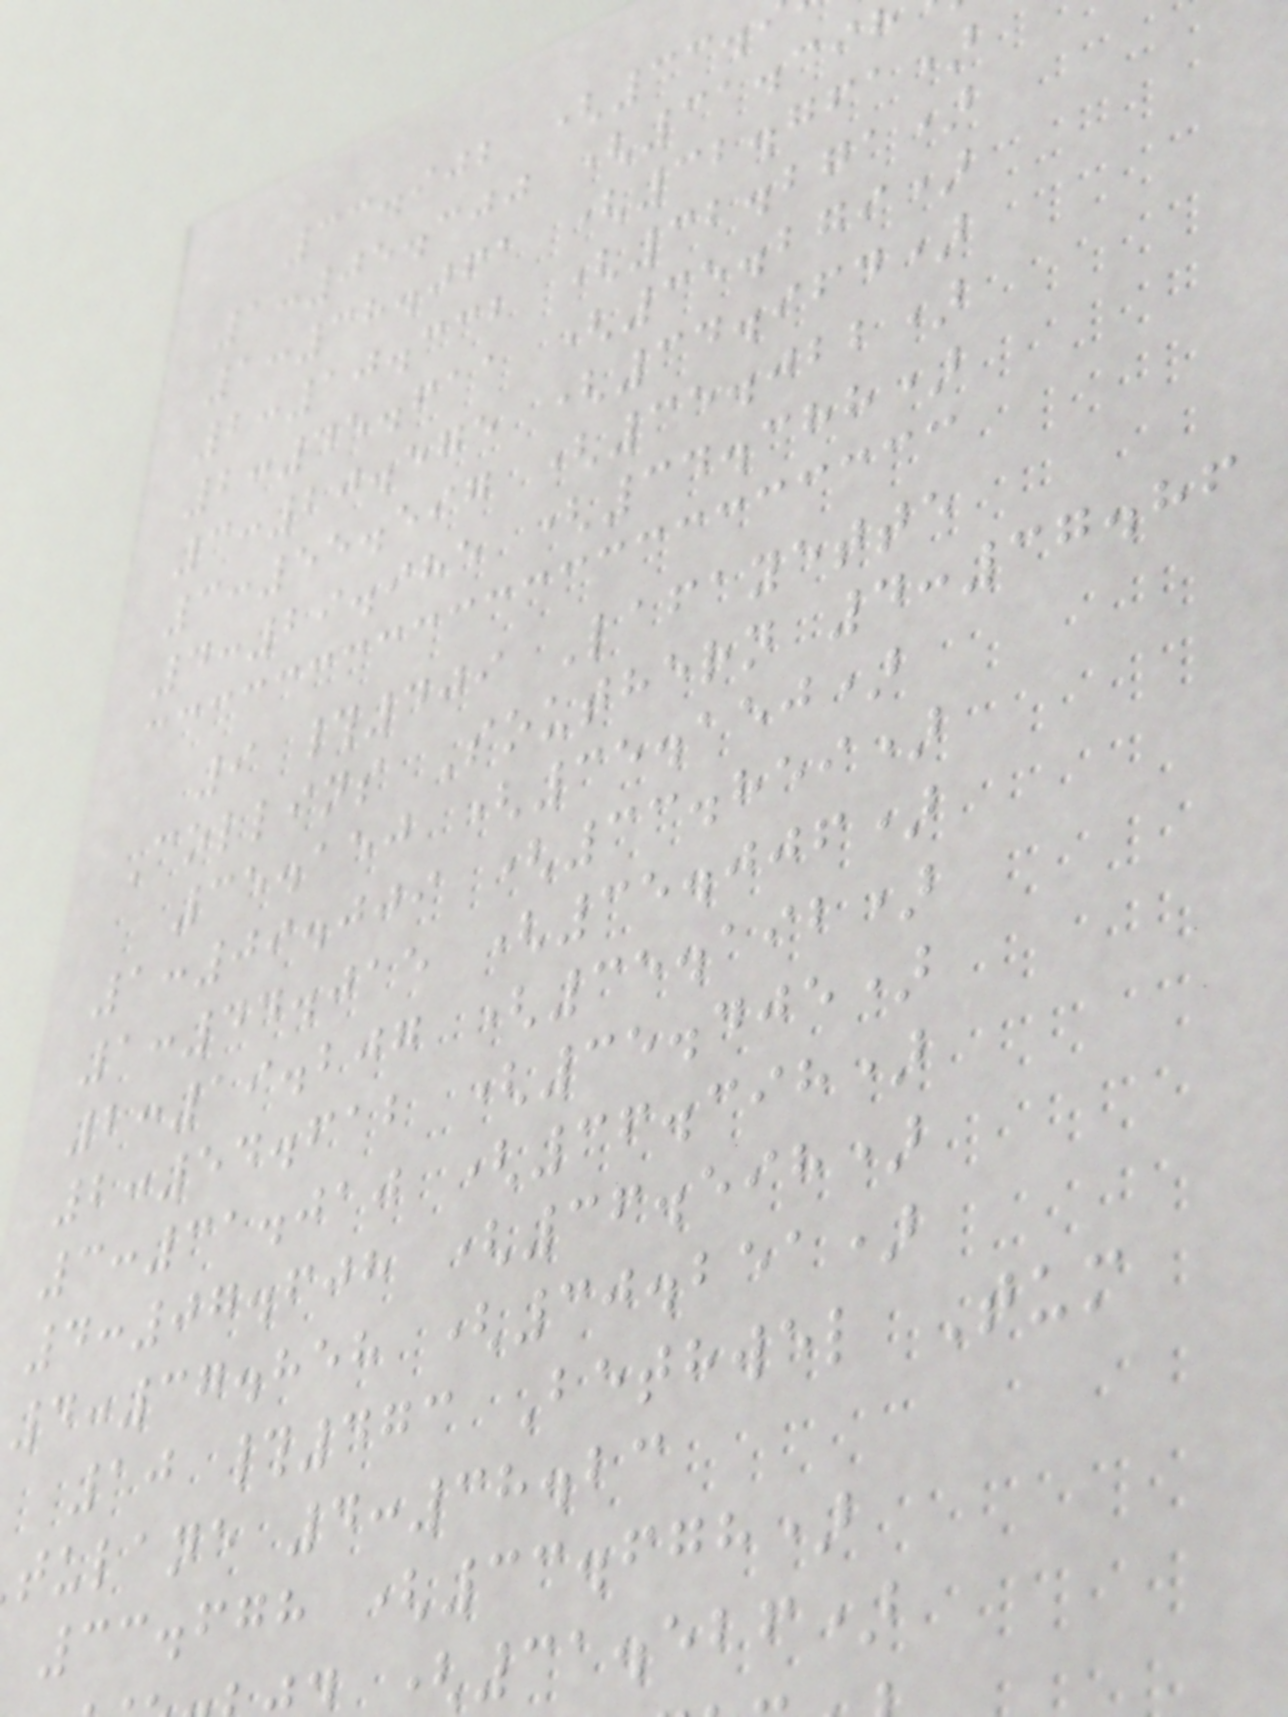33.902 (33.
1:05.300 (31.39
1:38.061 (32.761)
2:10.332 (32.271)
2:45.611 (35.279)
3:20.575 (34.964)
3:55.597 (35.022)
4:29.985 (34.388)
9 #409 Lafayette
Collins Southern 4:37.86
35.150 (35.150)
1:09.009 (33.859)
1:44.015 (35.006)
2:19.207 (35.192)
2:54.612 (35.405)
3:31.010 (36.398)
4:07.608 (36.598)
4:37.858 (30.251)
10 #473 Bethwel Tum
tulane 4:38.23
33.678 (33.678)
(31.526)
